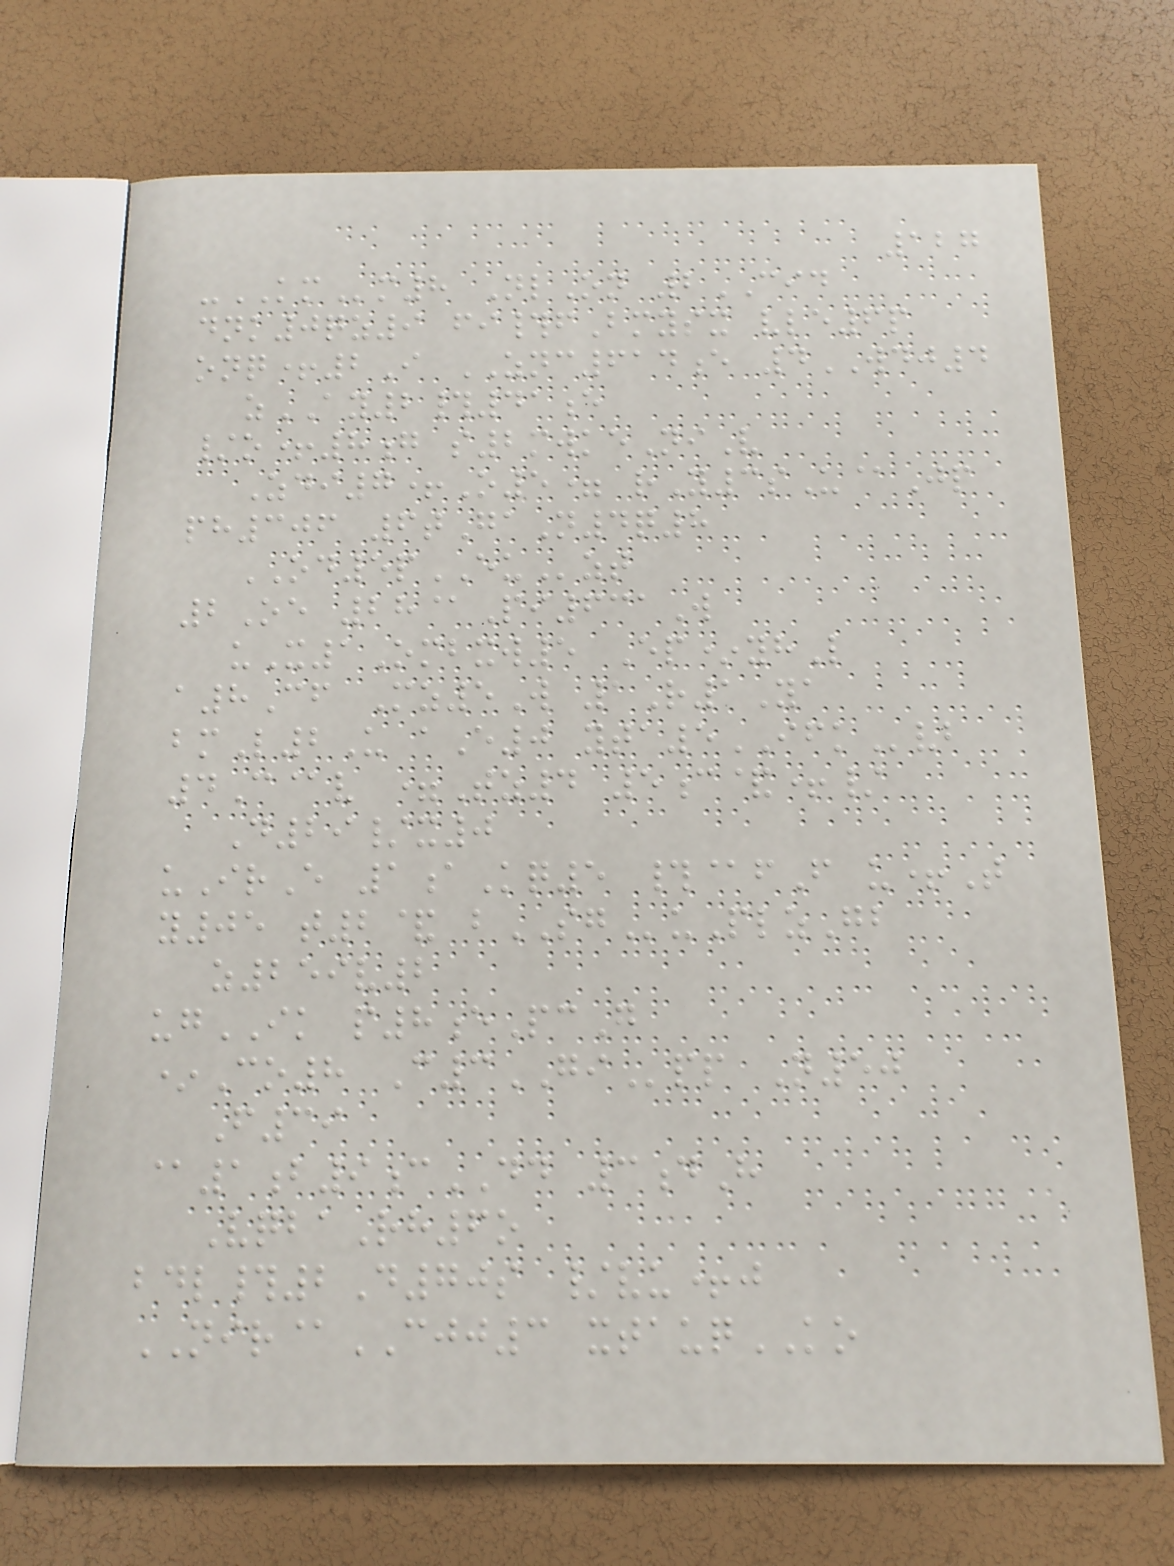127
-KMm8 NlOn 2CID
dnk0qz9 fi#fBmysx vle6p
onq+2I ZNC614e 4WDJ4
zAY2#41e
/o+8g s2mwkeNiV
Zdi7+O5= rY3sU@Jp
ph306 6tGaN4q8
OD5pEUzt
2Oe 28@Pi631W
uX1Ombxw5 Ep*yhL
a8Cf Mz5W 1R1Ya
bmL2U aE0 yta5IFKvb
4C@v =Tz4 5c&+/
D29/x0
uIrE 1aKq5 #@fF u+T
y05 t2& bSGuPlzGb
z259v2
ugIK p8ePcG
*Co8 C3GIpp N50
F39
@1b9cDD 3dH
VqbaRh6o
bdl#2D70s /vu+j
NIR@CJJ3 xtauqKO
